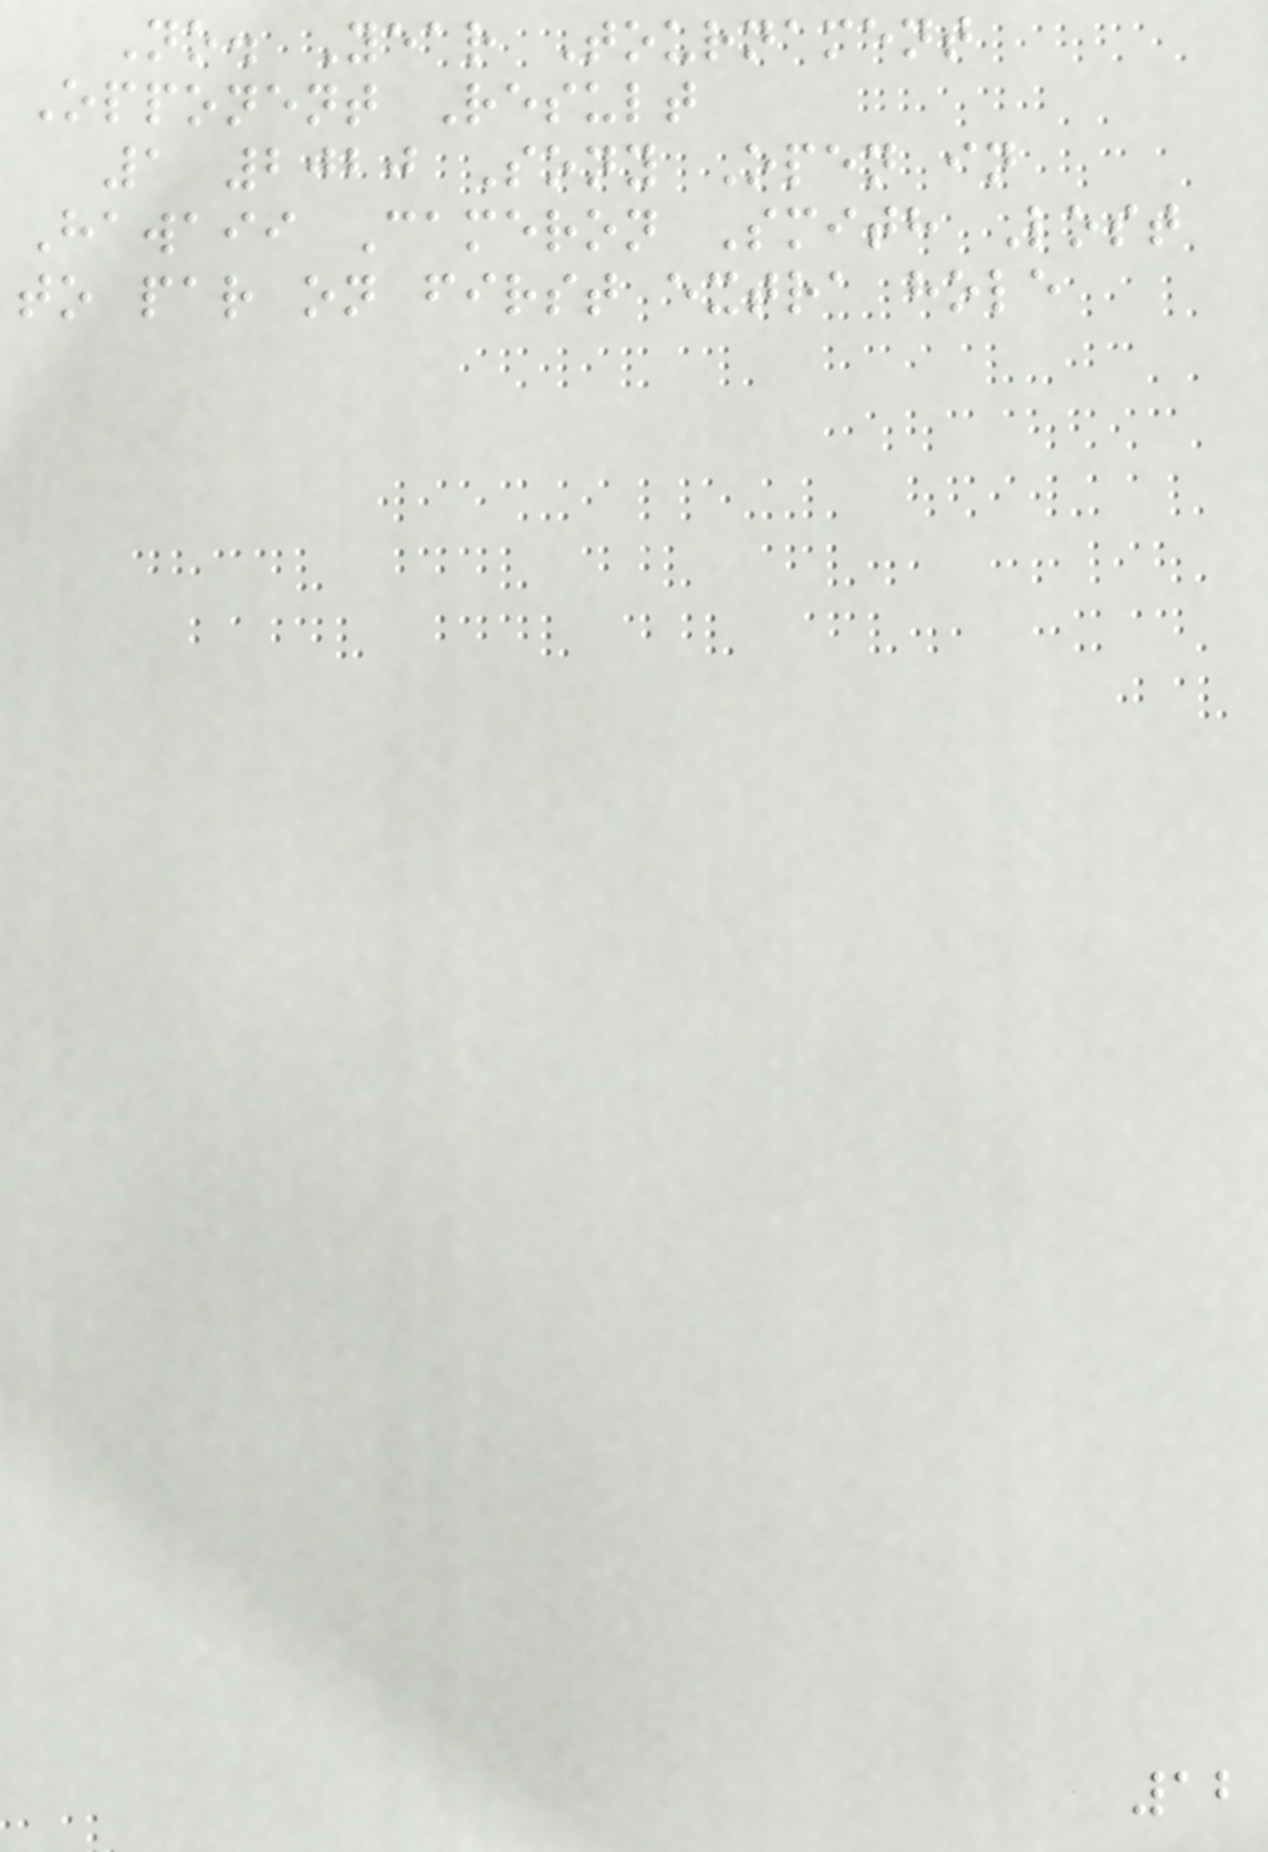No. Year Tournament
Opponent Result
1 2020 Sony Open in
Hawaii Cameron Smith Lost
to par on first extra hole
12
